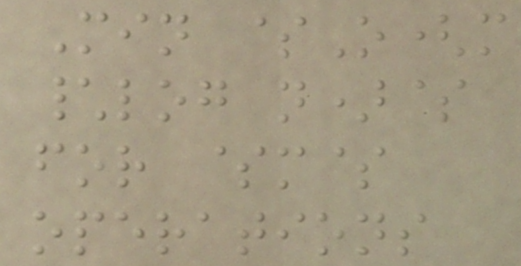Min $O(m
\log n)$
for $m$
operations
